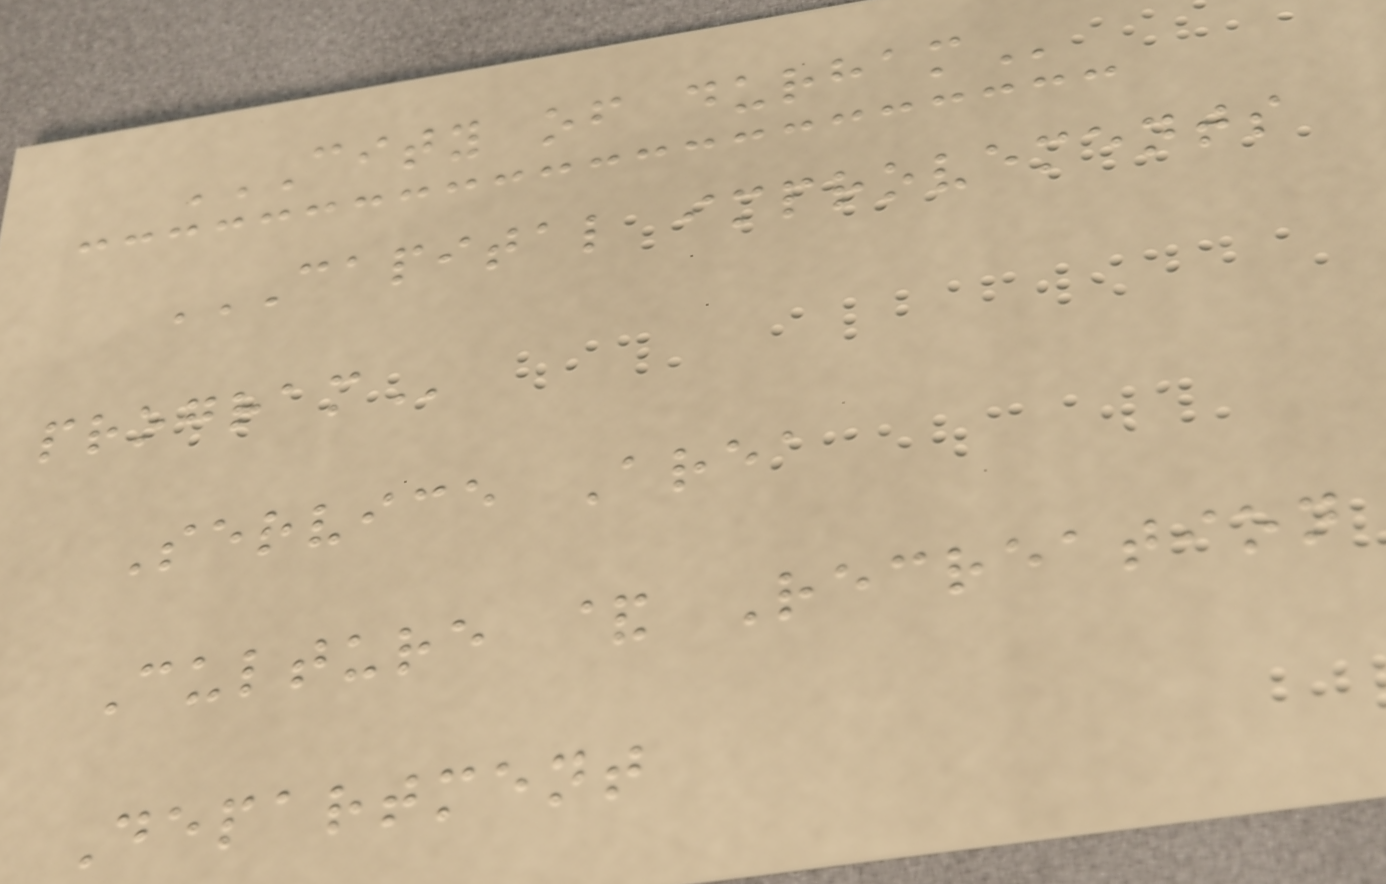CITY OF DURHAM
CAPITAL IMPROVEMENTS
PROGRAM
Service Area
Culture & Recreation
Department
